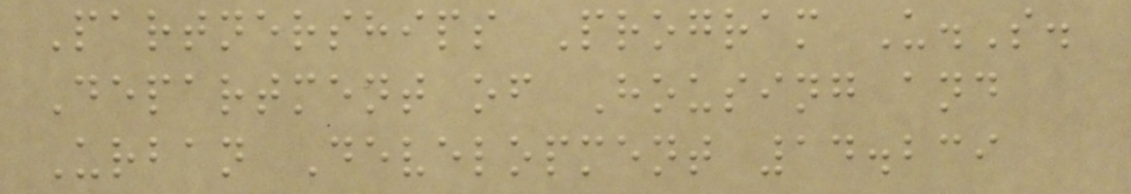Partnerships Program U.S.
Department of Housing and
Urban Development 14.239
